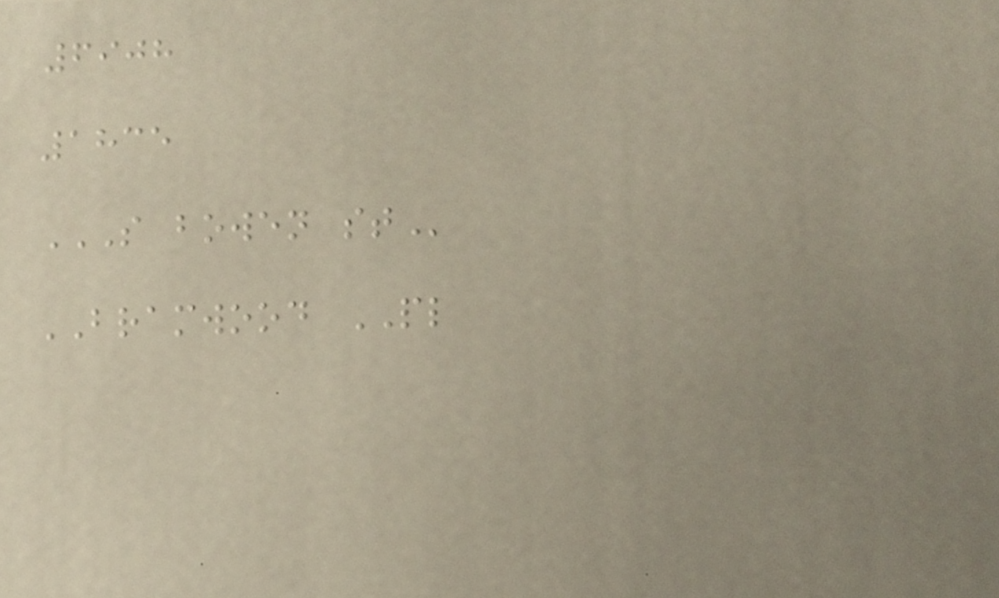6908
1835
S BOWEN ST
BRAMWOOD PL
